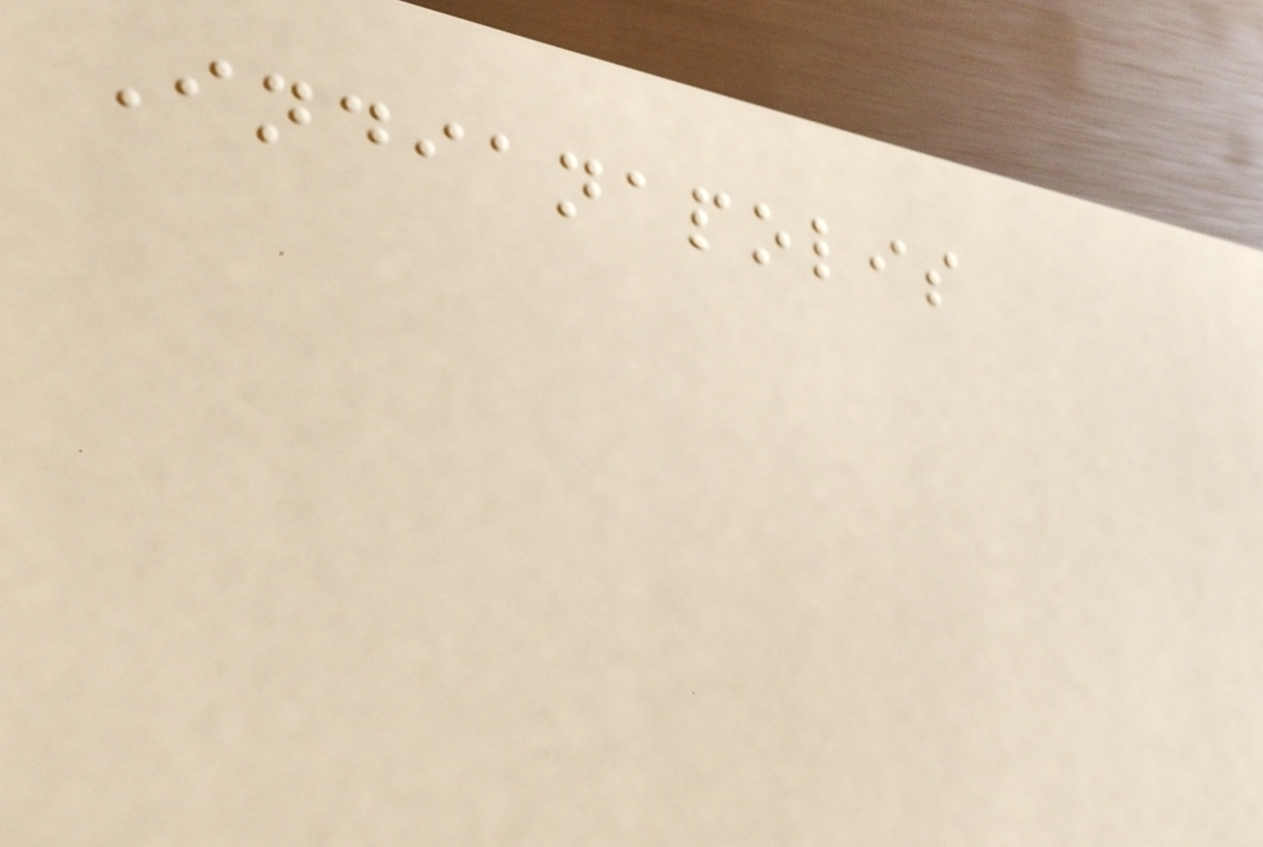Indianapolis
